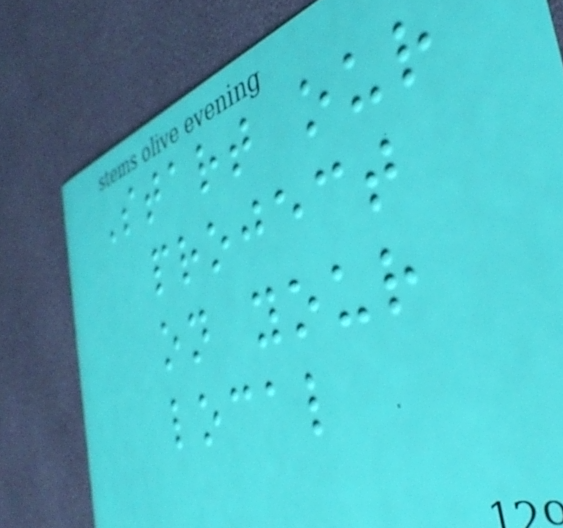Start our
project
on your
local
